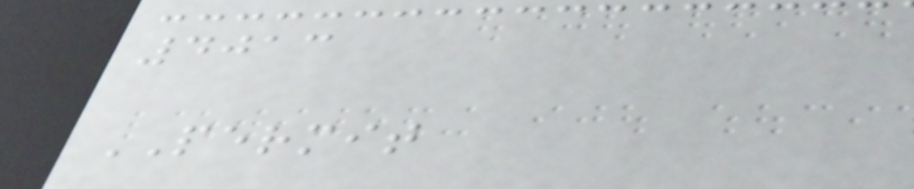4013
PERMIT
